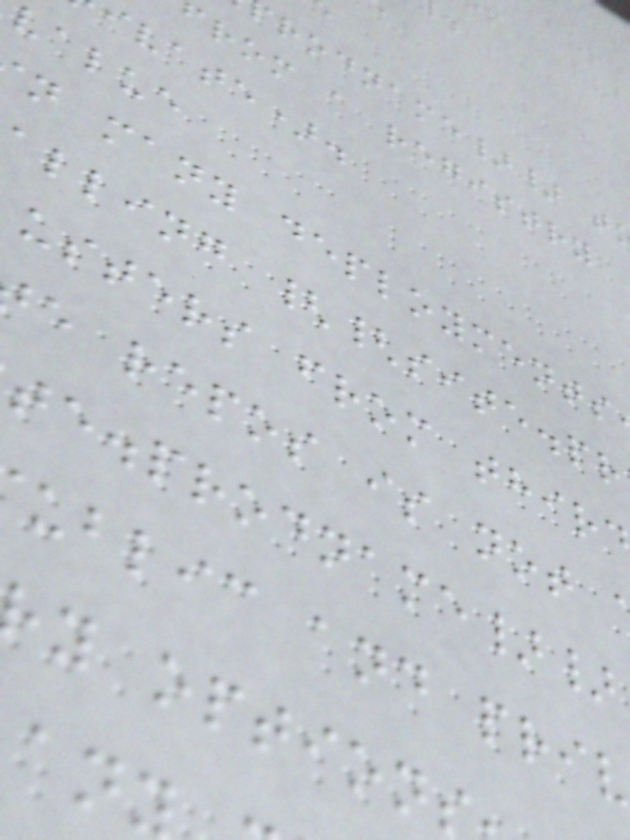rodname}} t
rom a registry
ivate).
value
n many deployments
alling {{site.pr
usters from thir
e repos is not
te.prodname}}
ublic and priv
y option
